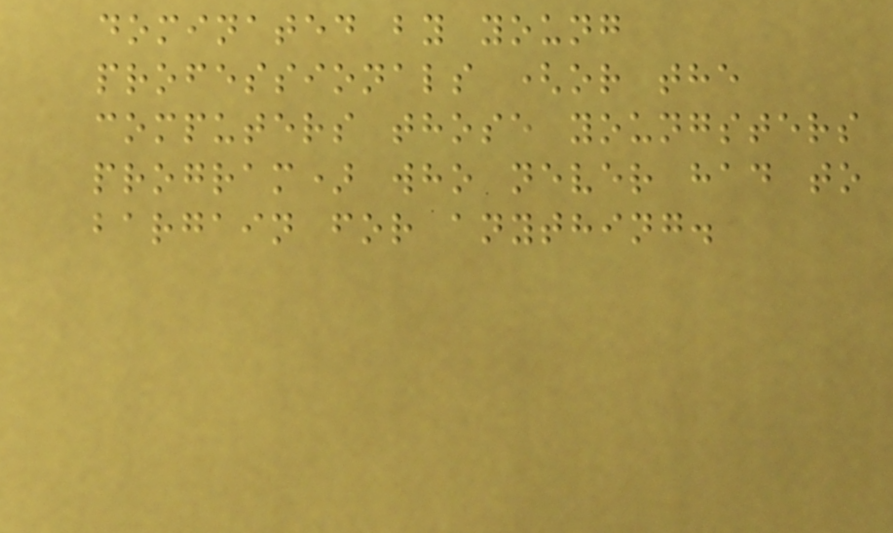dominated by young
professionals (or the
computers those youngsters
program) who never had to
bargain for anything.
